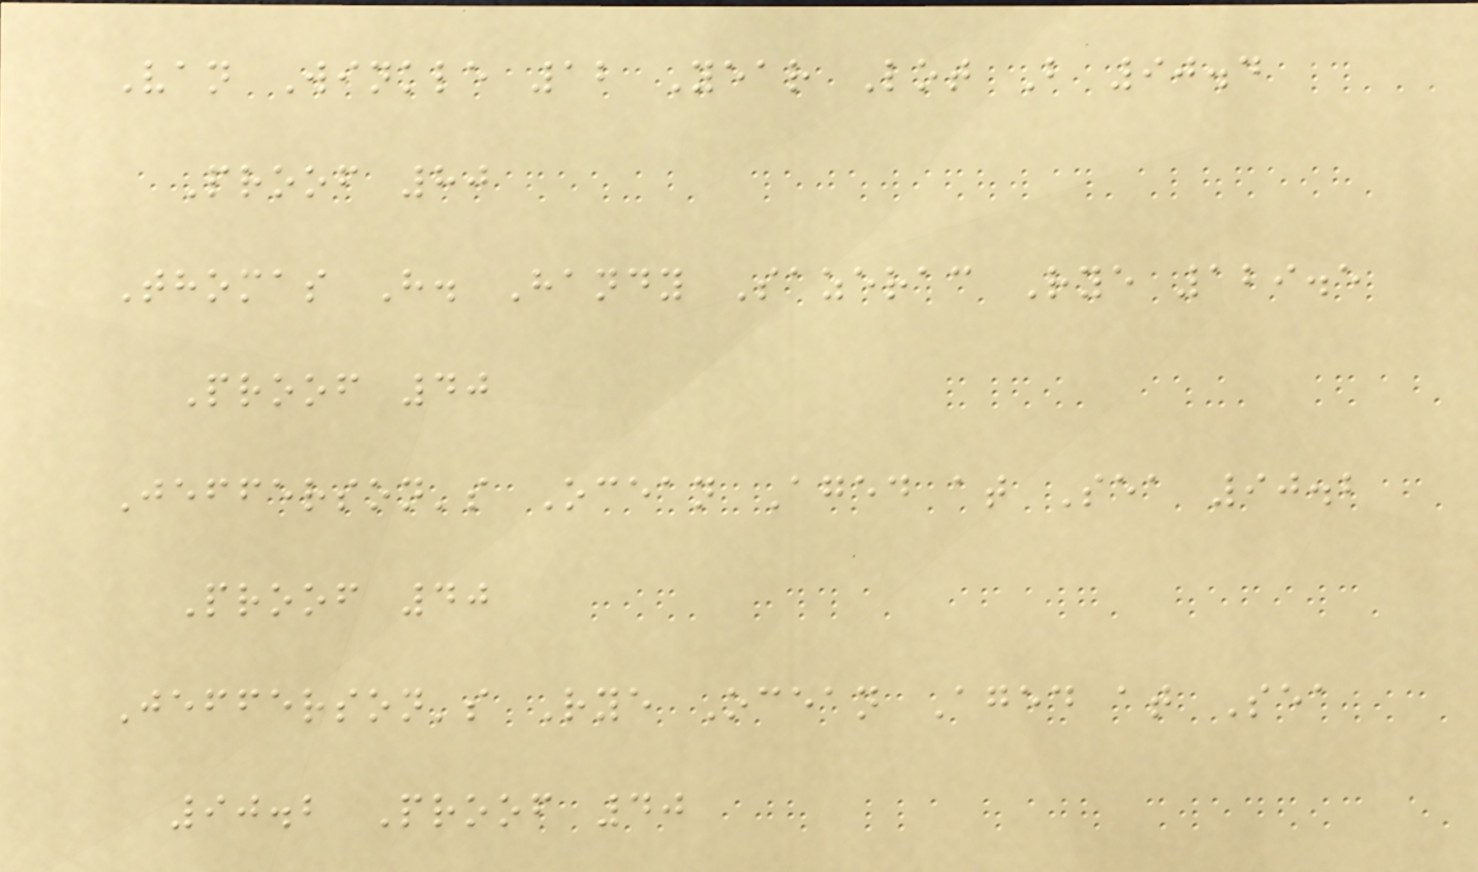Van Winkle 12 Year Lot B 90.4
Proof 80
Thomas H. Handy Sazerac Rye 129.5
Proof 40
Jefferson's Ocean Aged at Sea 90.2
Proof 40
Jefferson's Rye Ocean Aged at Sea
90.2 Proof 40
